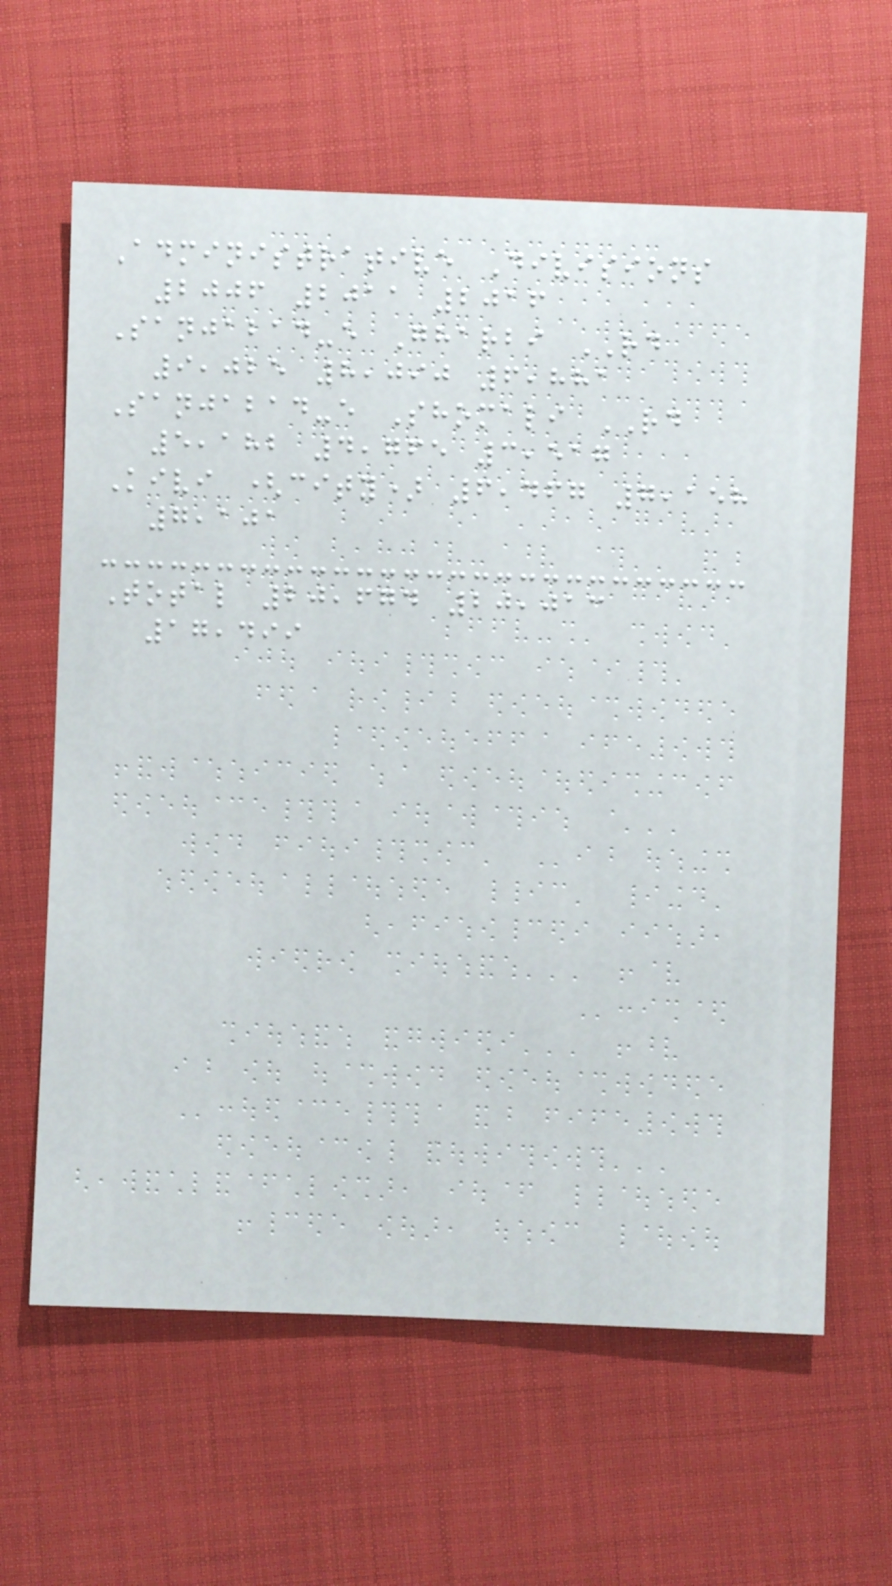Administrative Divisions
2006 2011 2016
Sanjabad-e Gharbi RD
9,025 8,090 6,881
Sanjabad-e Shomali RD
5,182 4,765 3,517
Kivi (city) 6,467 7,158
7,101
Total 20,674 20,013
17,499
